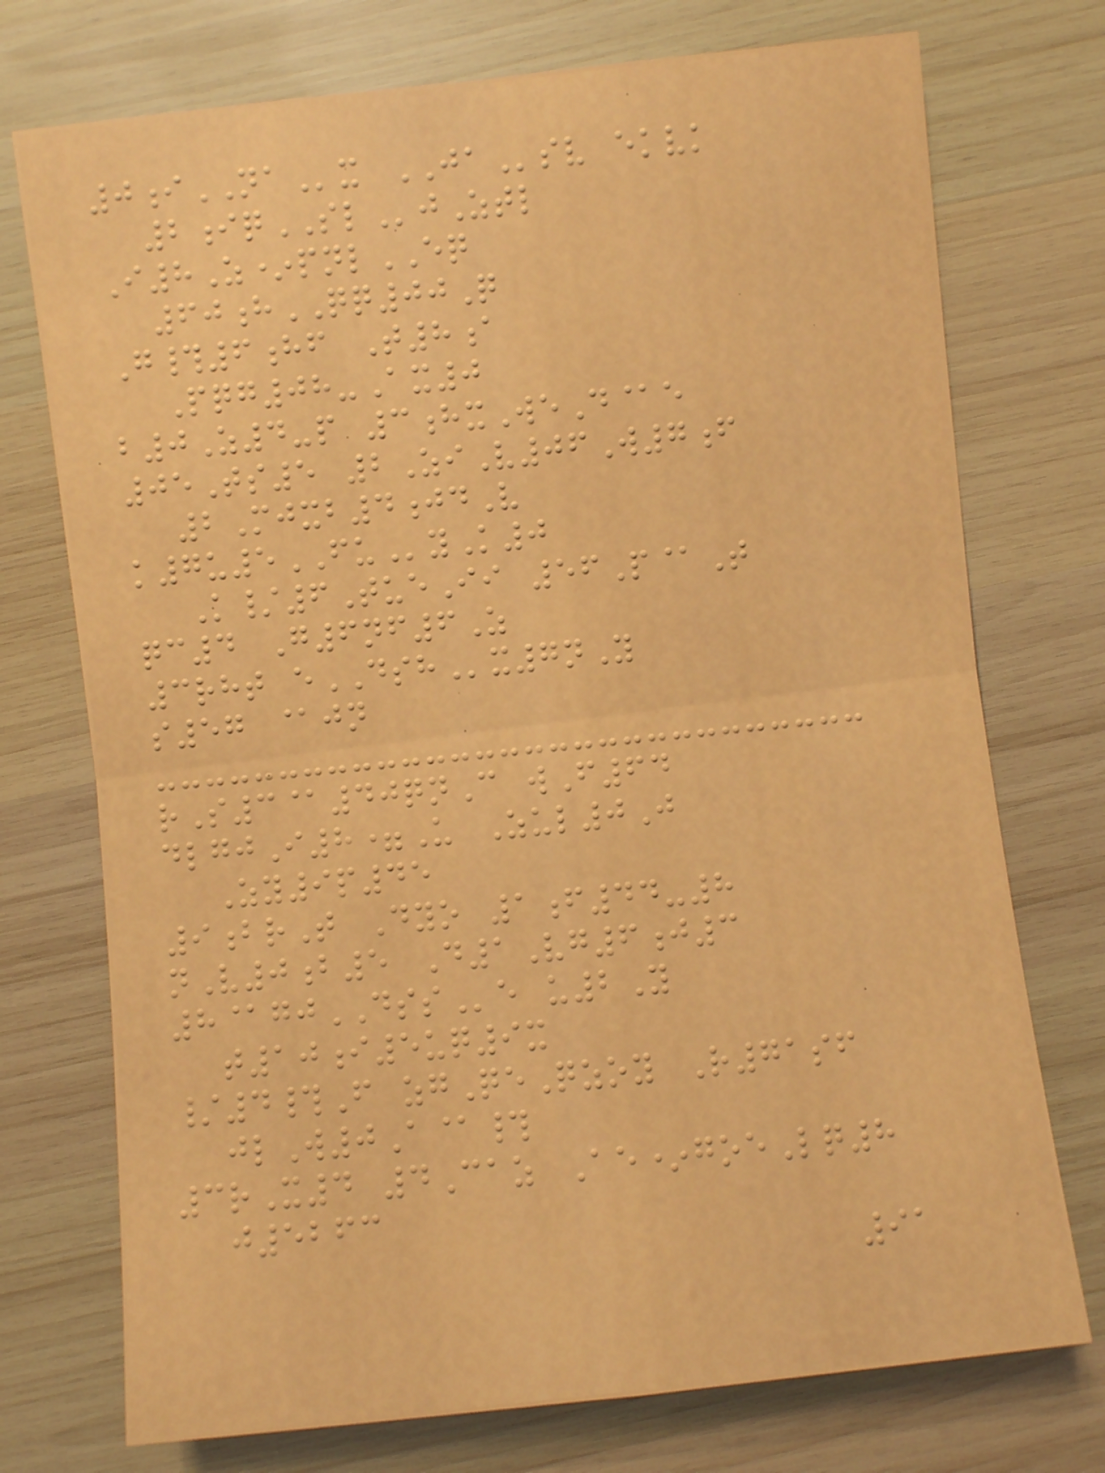0iNAx JAsv ekvk
2iqSLjZtl
I8Z*pnlEQ
60hQQ00Q
G#6hf T8a
Pqg08-Ax0
b0Z4-p 3hxWeD@e
05Ts5 2ZiV06W7f
2Mjxb4jdV
k7u5FUyK0
K/6TueIi 56P@T
qc4 G6nf6Z
3rht eDSHx7nY
s57 @jn
rS3@40qnC wF64
dlgjI8=U Zul0J
Zy9p45
9brT Dyo 1f44-8
nV0b5 D1Vg6j3
8@gjDSSe u2Y
t10i5uq9x
/4#F zgQeQzoy R71sf
jlW0A@#
3rX4 4Caz Ae*goeLq8
j5263
91
